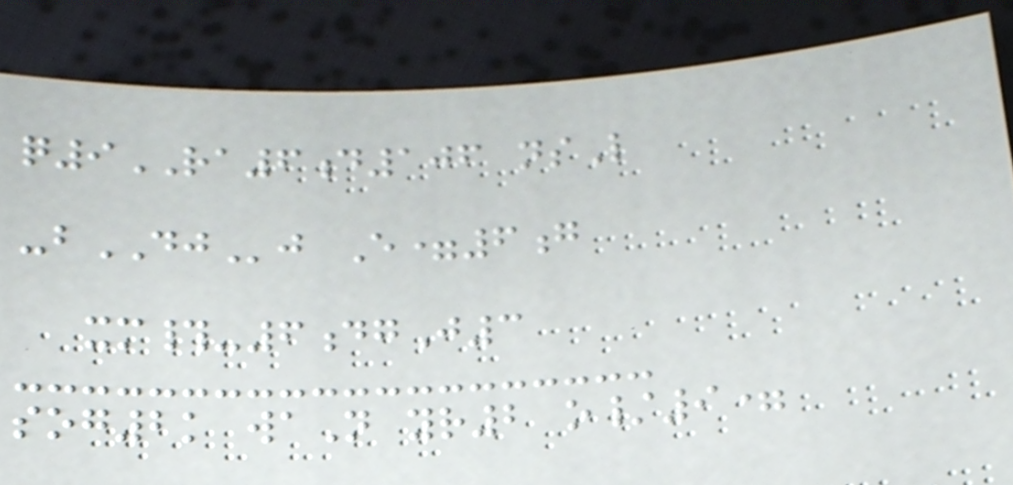q9RA6d106 nsL
-bDJj E=6g
xm#-6dgJ3
sog2k waN yr2 o/9=
